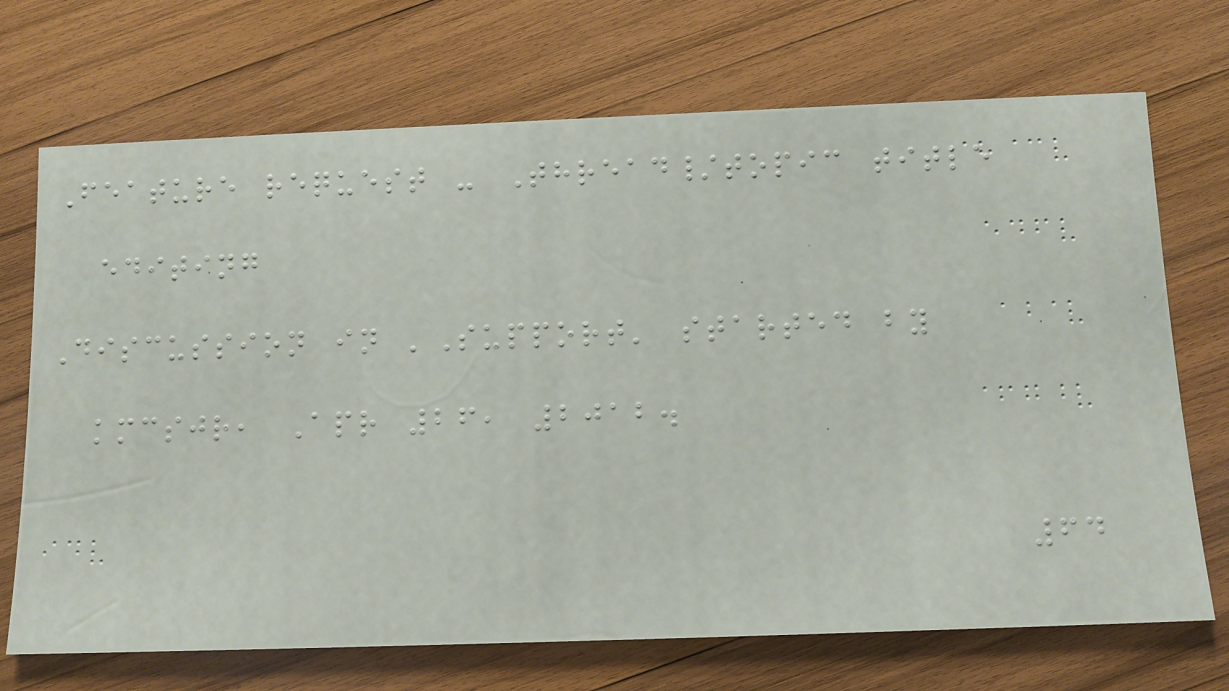Feature request - Thread/topic title
editing
Discussion in 'Support' started by
kmcsjr, Apr 26, 2012.
64
